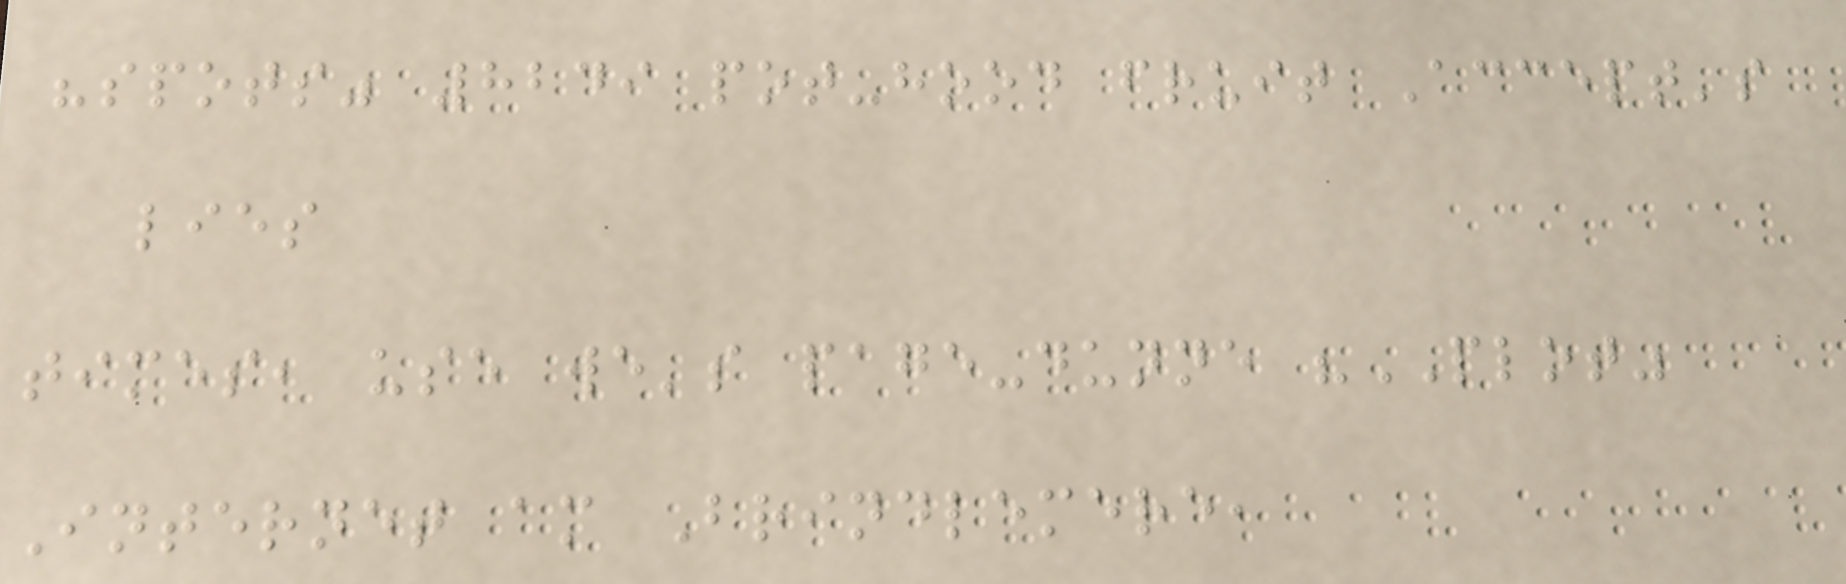"spots" 8249 pot-hood fruit Accept's
lies
times, use we's page-dunne "PLOT"
Internet am Brindlemere,
